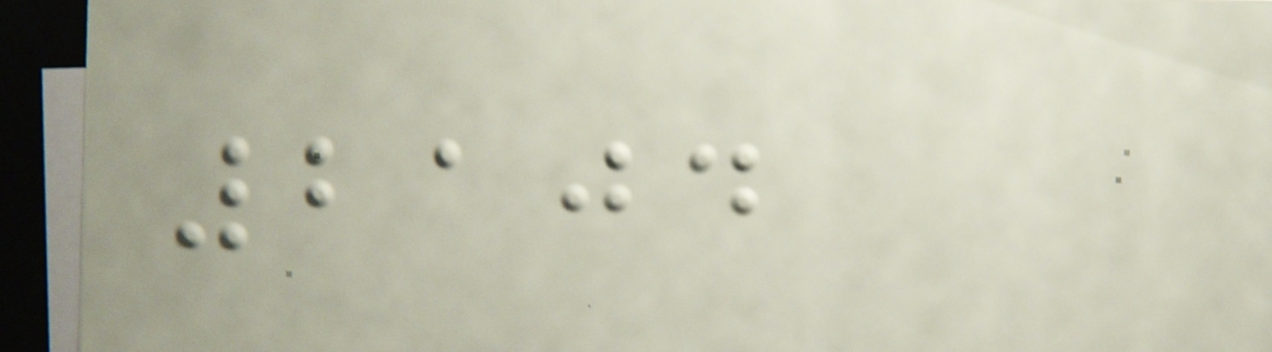2104
